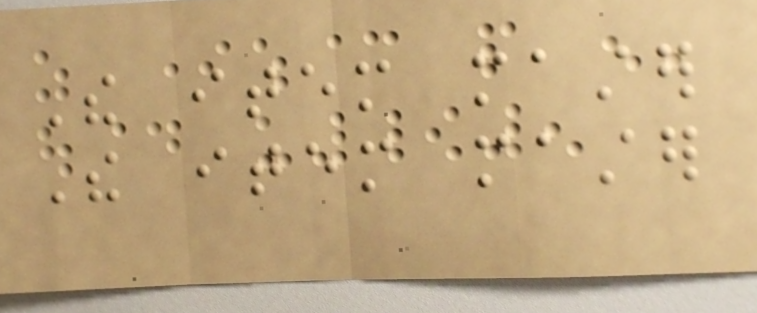The item master
The item master
